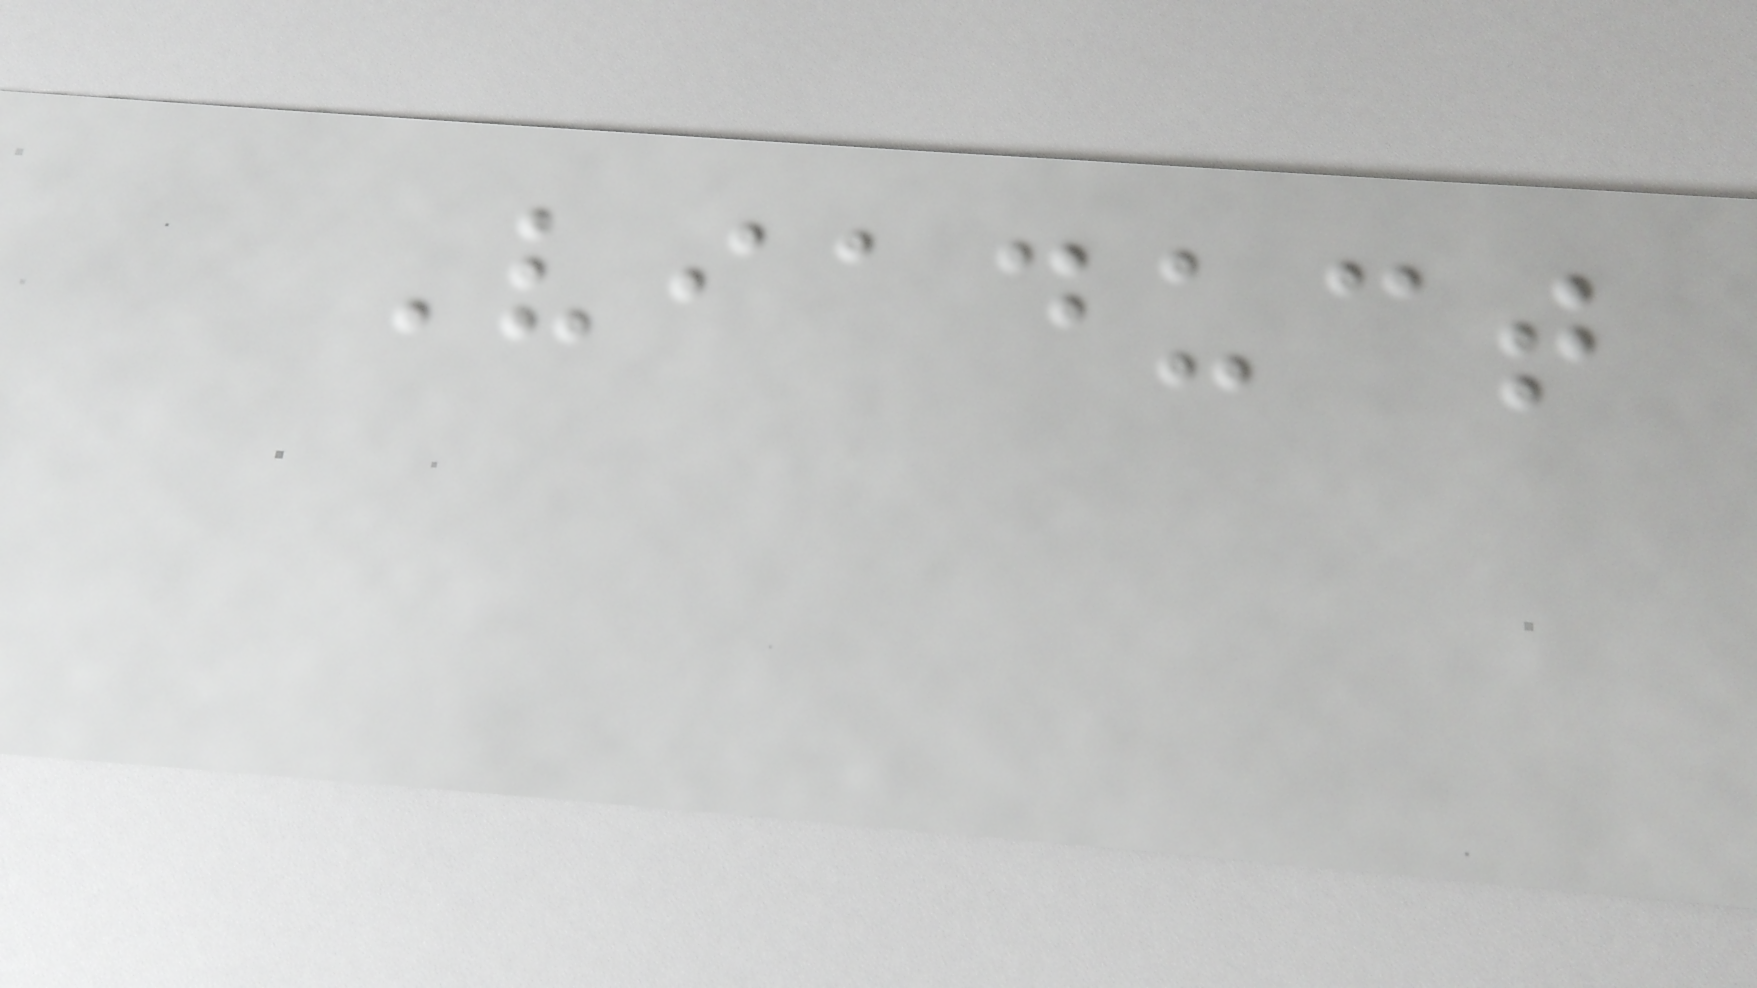Viaduct
